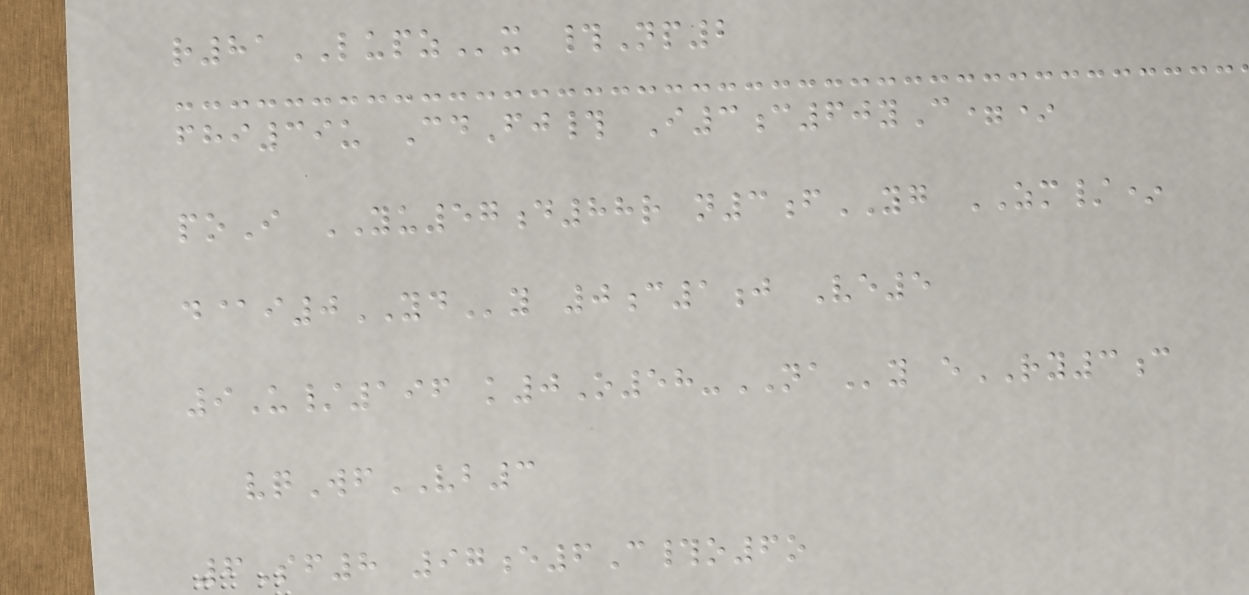r81LUPZx #Np2
fhi39u CdFj# I3c60yC=*
poI YU57d88r n3fYG ZM/*
d@i0YDy 0c1j Ve5
9U/196 k0O58-NAy eRY3c
vqWfVB3
6Sf8 97e6C#o6o
